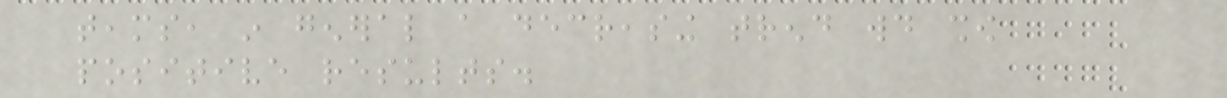teams, in general a decreasing trend would show
positive results.
